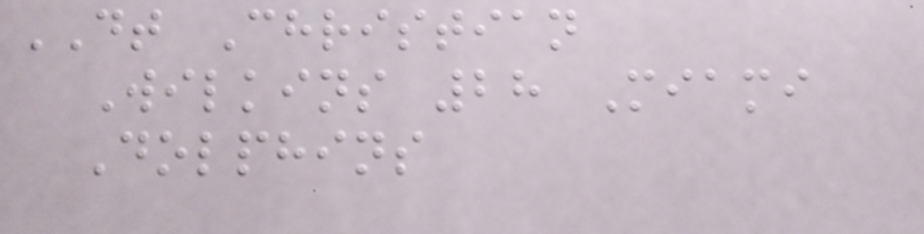DT Christian
Wilkins 28 Miami
Dolphins
